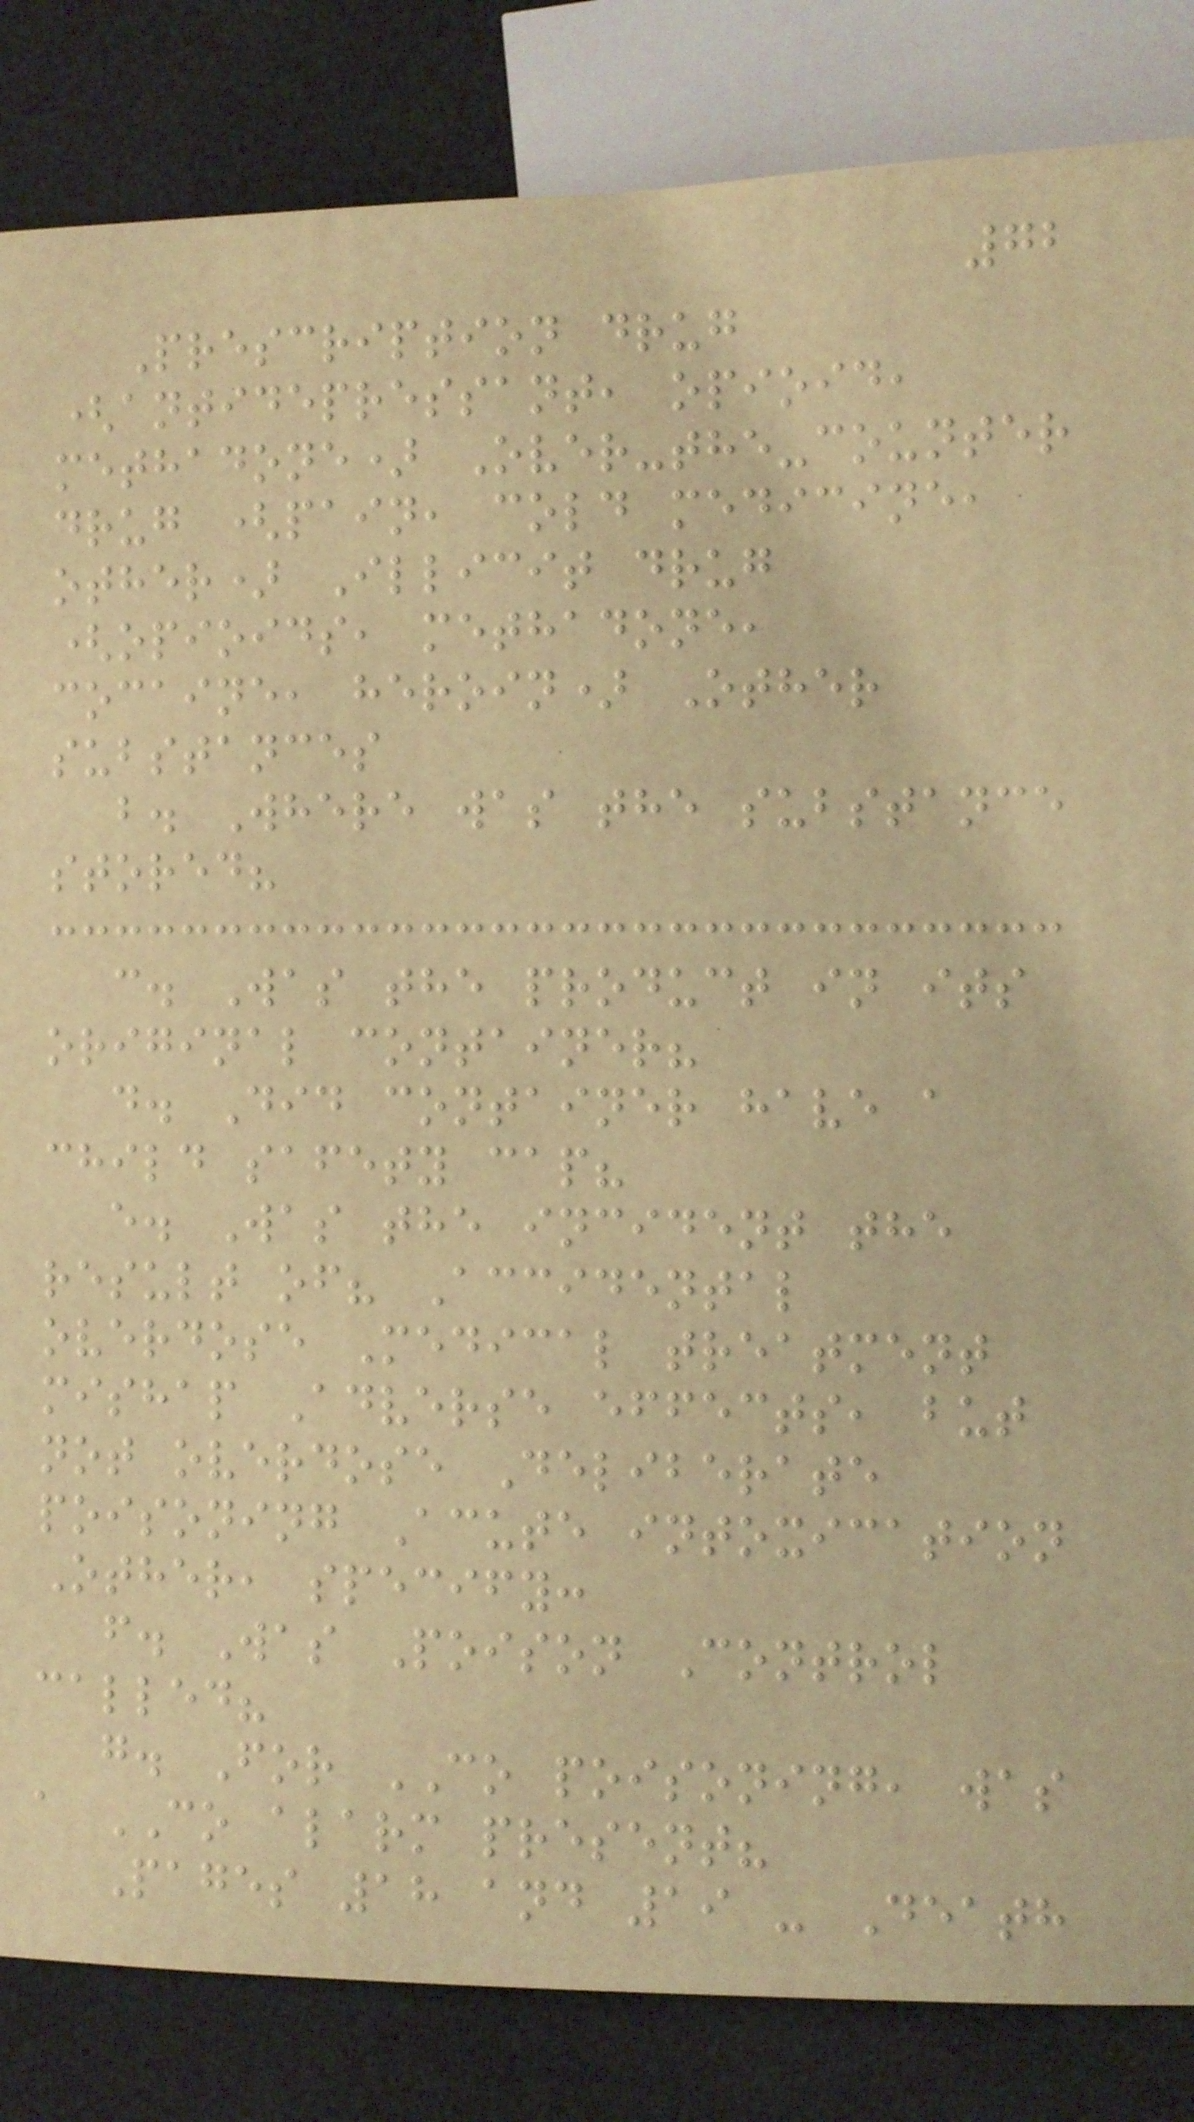72
Prescription drug
(antidepressant, opioid,
methadone) Over-the-counter
drug (pain, cold medicine,
other) Illicit drug
(opioids, methadone,
cocaine, heroin) Other
substances
b. Where was the substance
stored?
c. Was the product in its
original container?
d. Did container have a
child safety cap?
e. Was the incident the
result of? Accidental
overdose Medical treatment
mishap Adverse effects, but
not overdose Deliberate
poisoning Acute intoxication
Other, specify:
f. Was Poison Control
called?
g. For CO poisoning, was
a CO alarm present?
Pages 18 and 19 - Death
